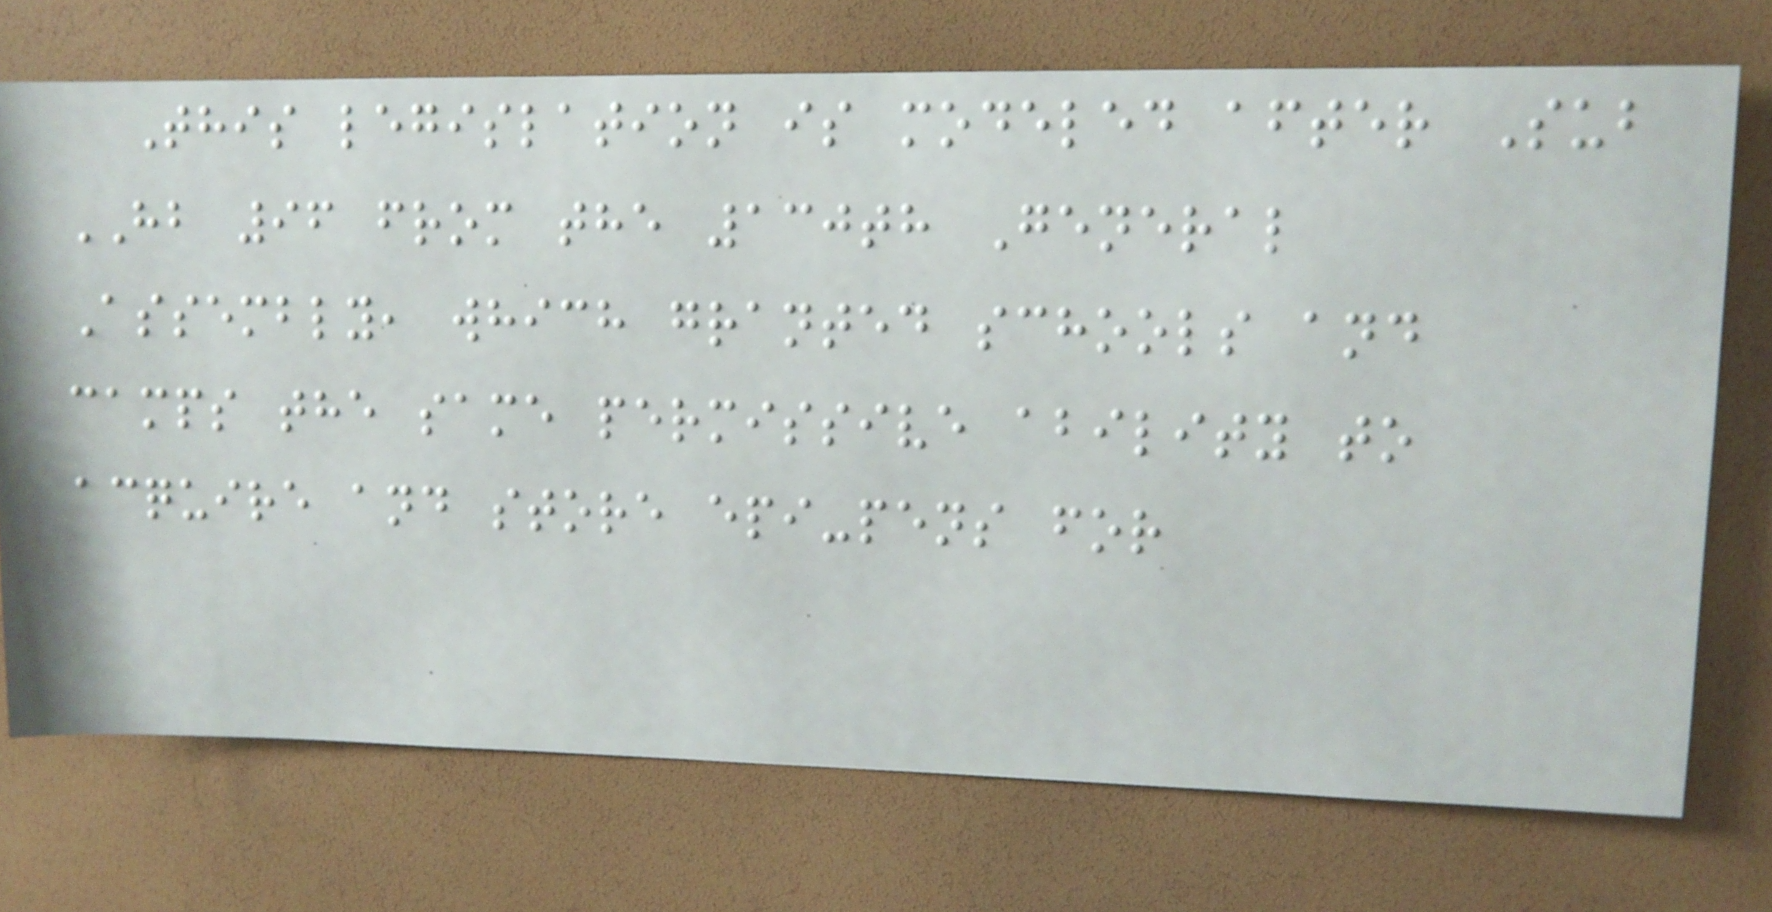This legislation is modeled after Sub
HB 96 from the 130th General
Assembly, which granted schools and
camps the same permissive ability to
acquire and store epi-pens for
